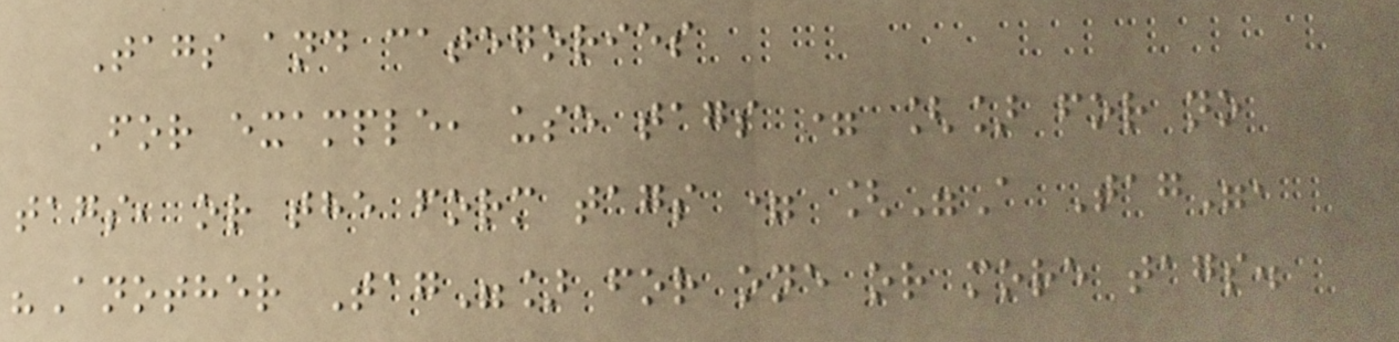Tags and categories
For example, use tags = [] for no
tags, or the form tags = ["A Tag",
"Another Tag"] for one or more tags.
